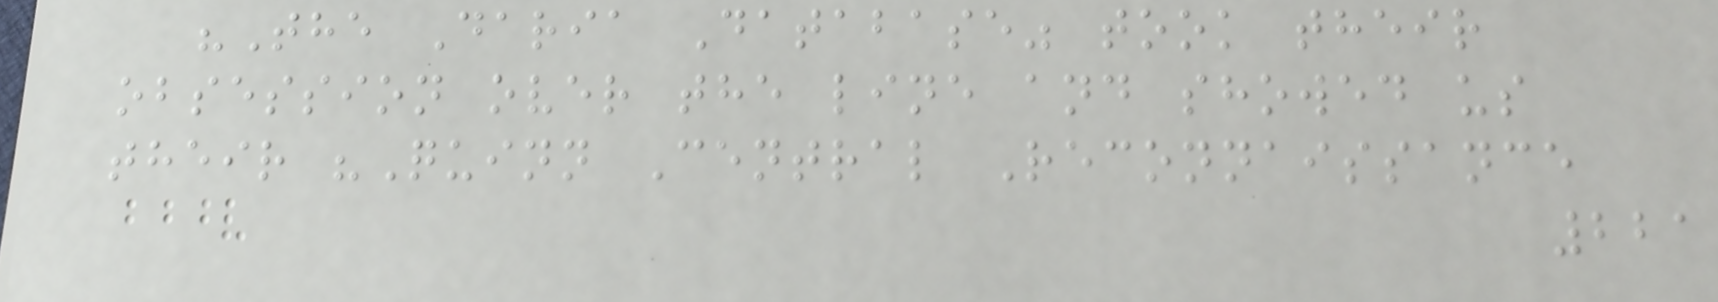"The Daria Database" took their
obsession over the line and showed us
their "Quinn Central Reconnaissance
221
